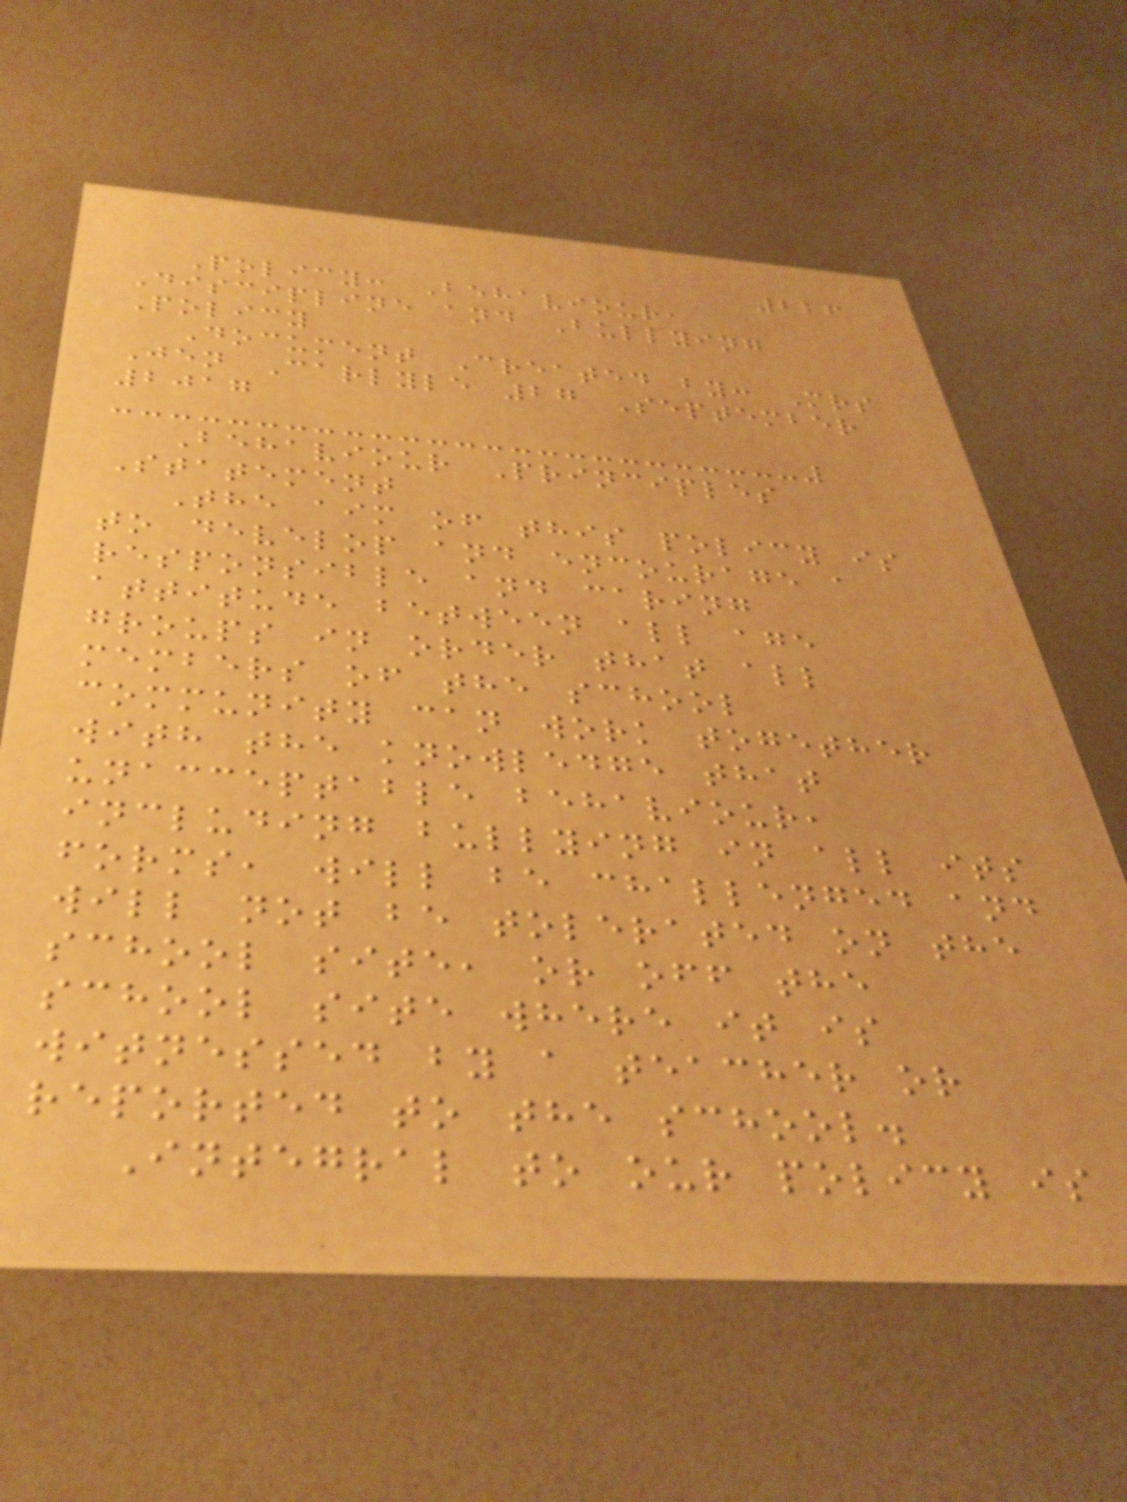226
Policy: Behaviour,
Discipline and Bullying
Policy
Document Created by: Mrs
Jen Carlyle 27 September
2017
Behaviour Principles
Statement
The aim of this policy is
to develop and encourage a
responsible and caring
attitude between all age
groups in order that all
members of the school
community can work together
with the knowledge that
unacceptable behaviour,
including bullying in all its
forms, will be challenged and
will not be tolerated on the
school site, or off the
school site where it is
witnessed by a teacher or
reported to the school.
Integral to our policy is
